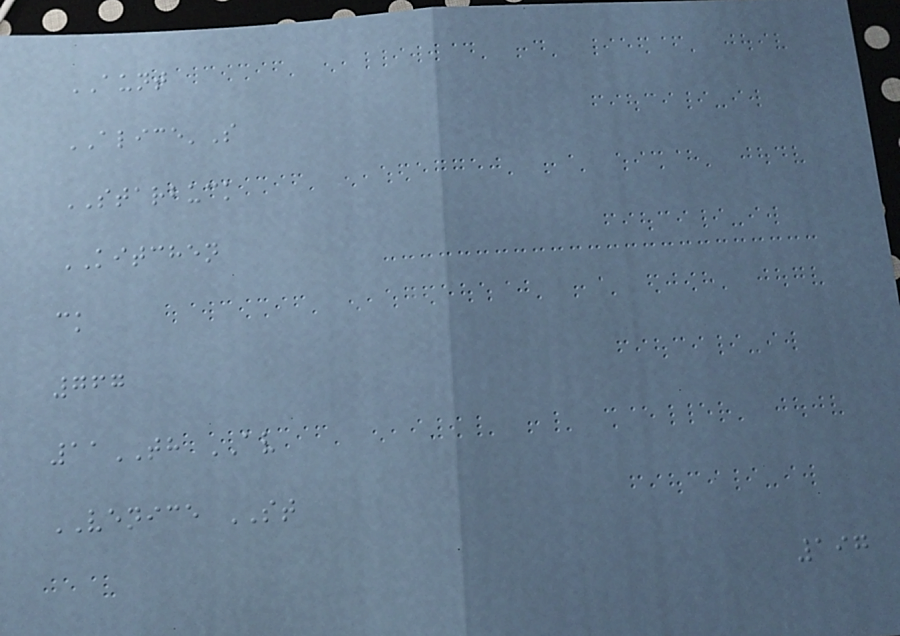AUNT
ALICE'S
STARBUCK
KITCHEN
ck
767
11TH AV
VENICE ST
197
